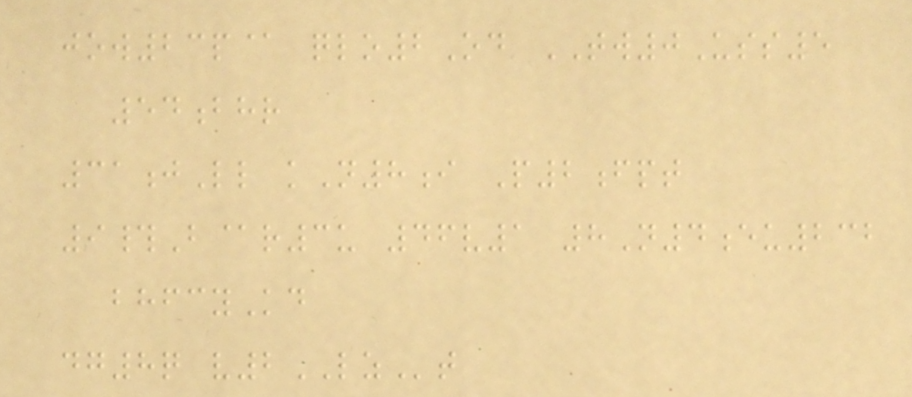jow23p@ qlo2Od TW0Uss5
54bhr
31jLl kN8i P2fpt
9#B@r3u 46v1 8N4eu232
bhfcyKd
dg8q v2LZt
